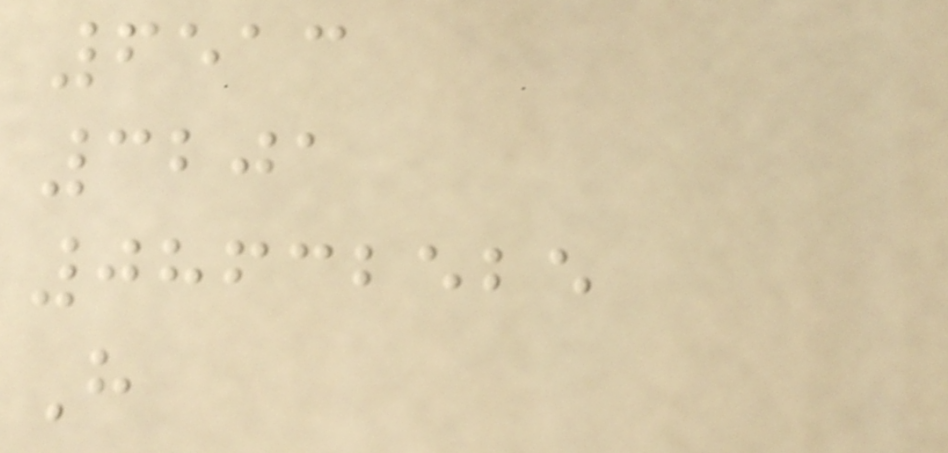6513
3201
08632525
H
